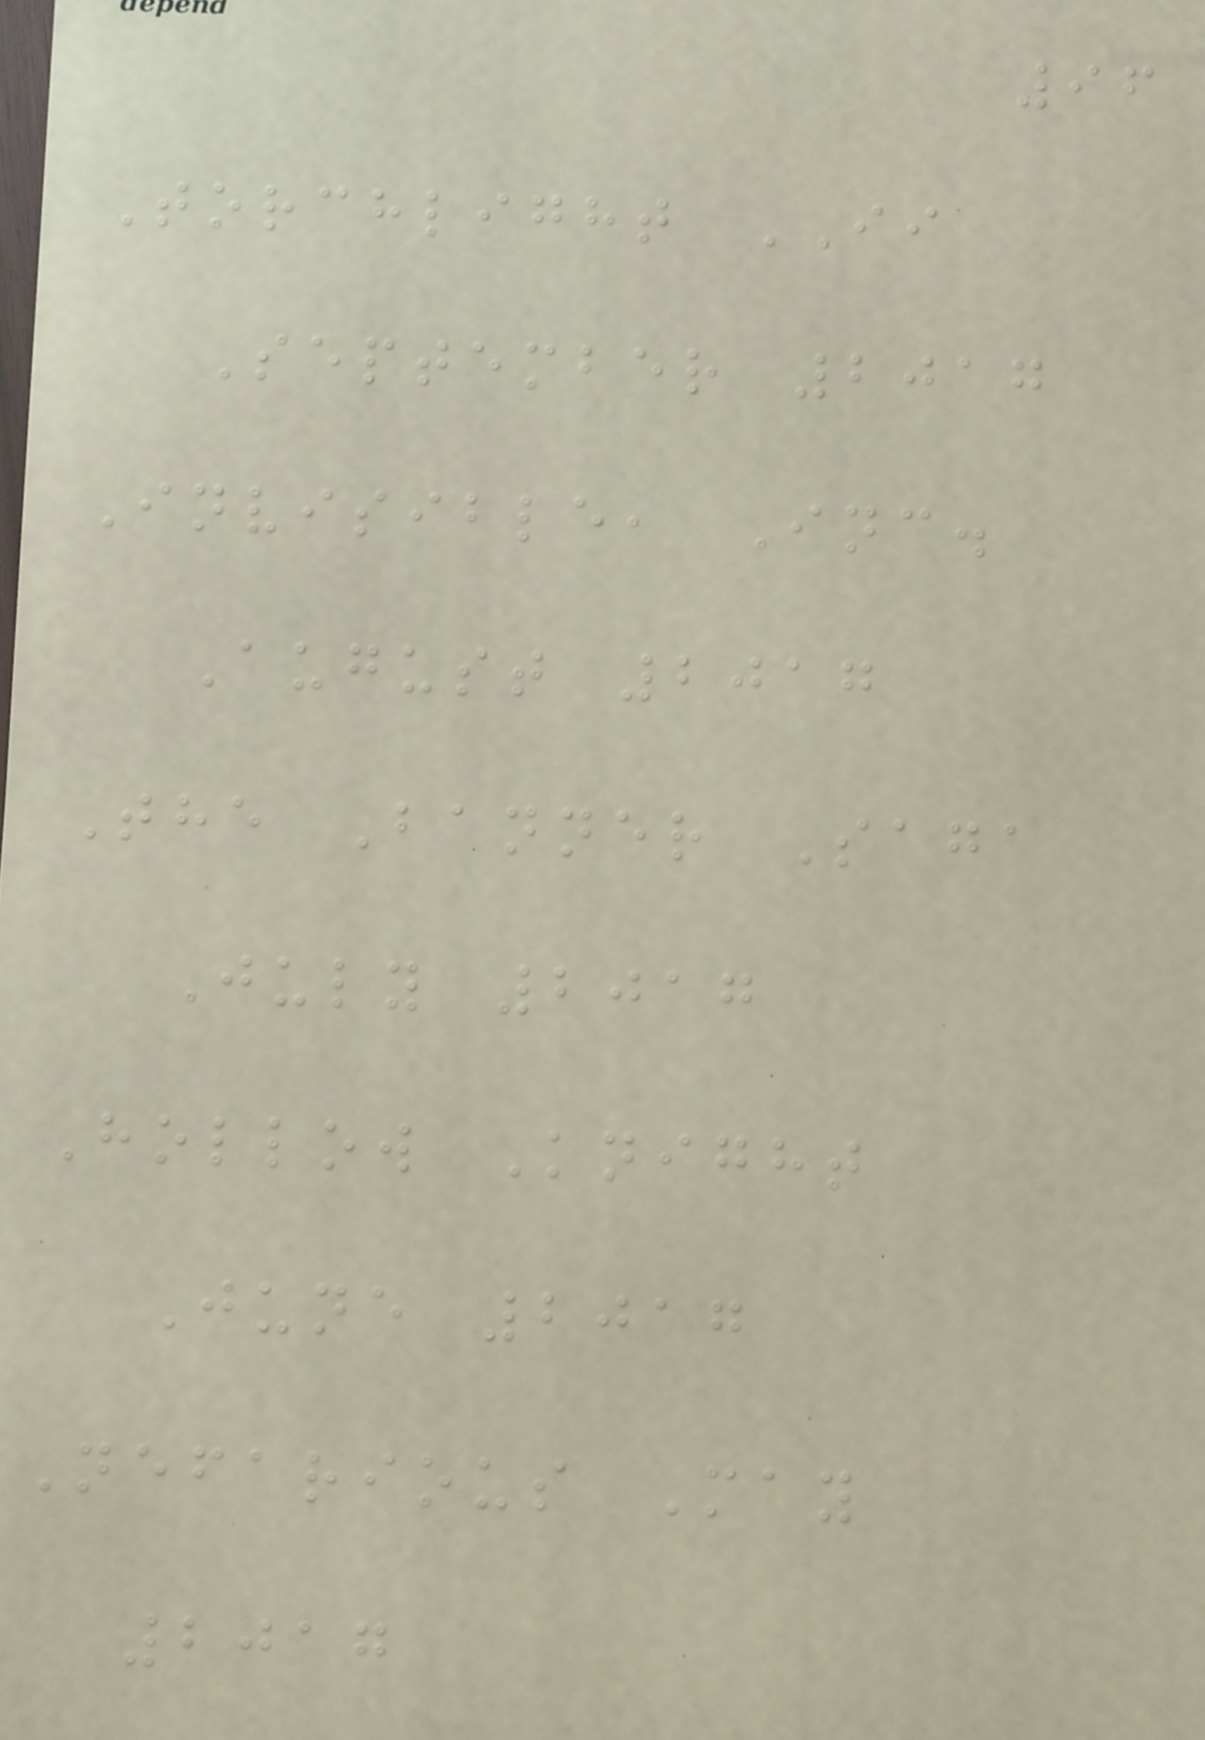96
Torchlight II
September 2017
Invisible, Inc.
August 2017
The Banner Saga
July 2017
Hollow Knight
June 2017
Nefarious May
2017
